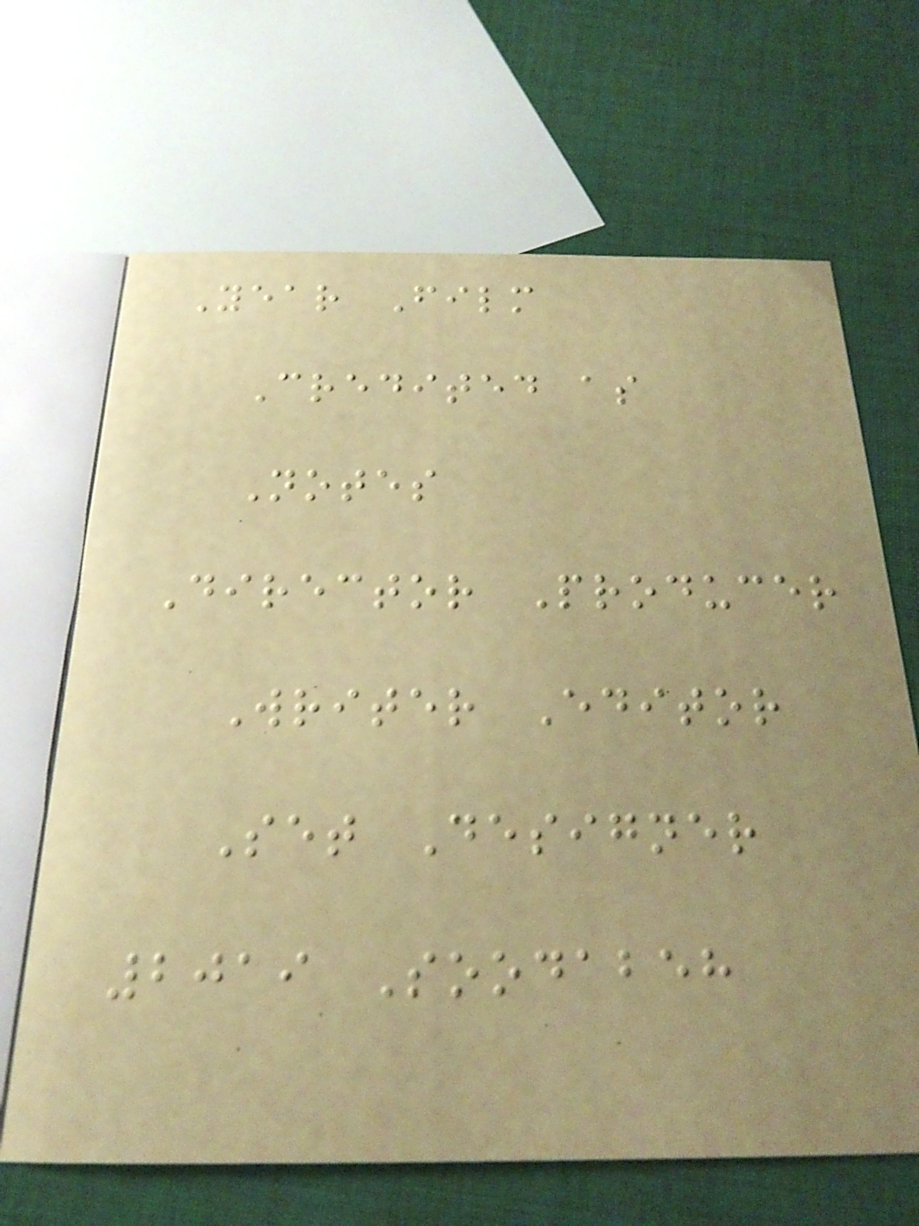Year Film
Credited as
Notes
Director Producer
Writer Editor
Set Designer
2019 Soodabeh
